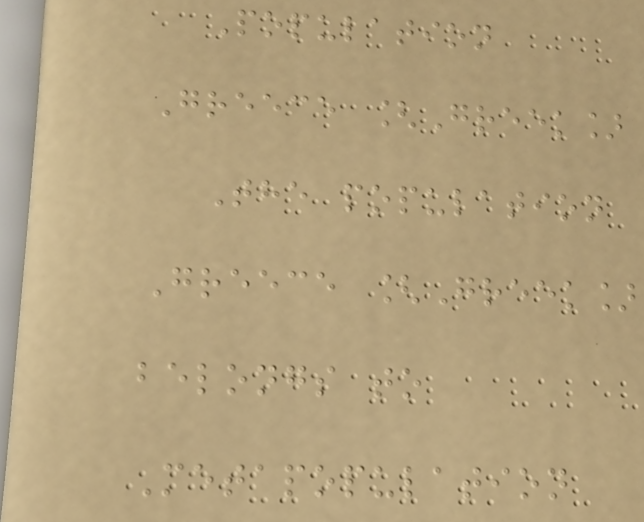Population
Greece [Greek]
The population
Greece [Greek]
belongs to
Metapopulation
